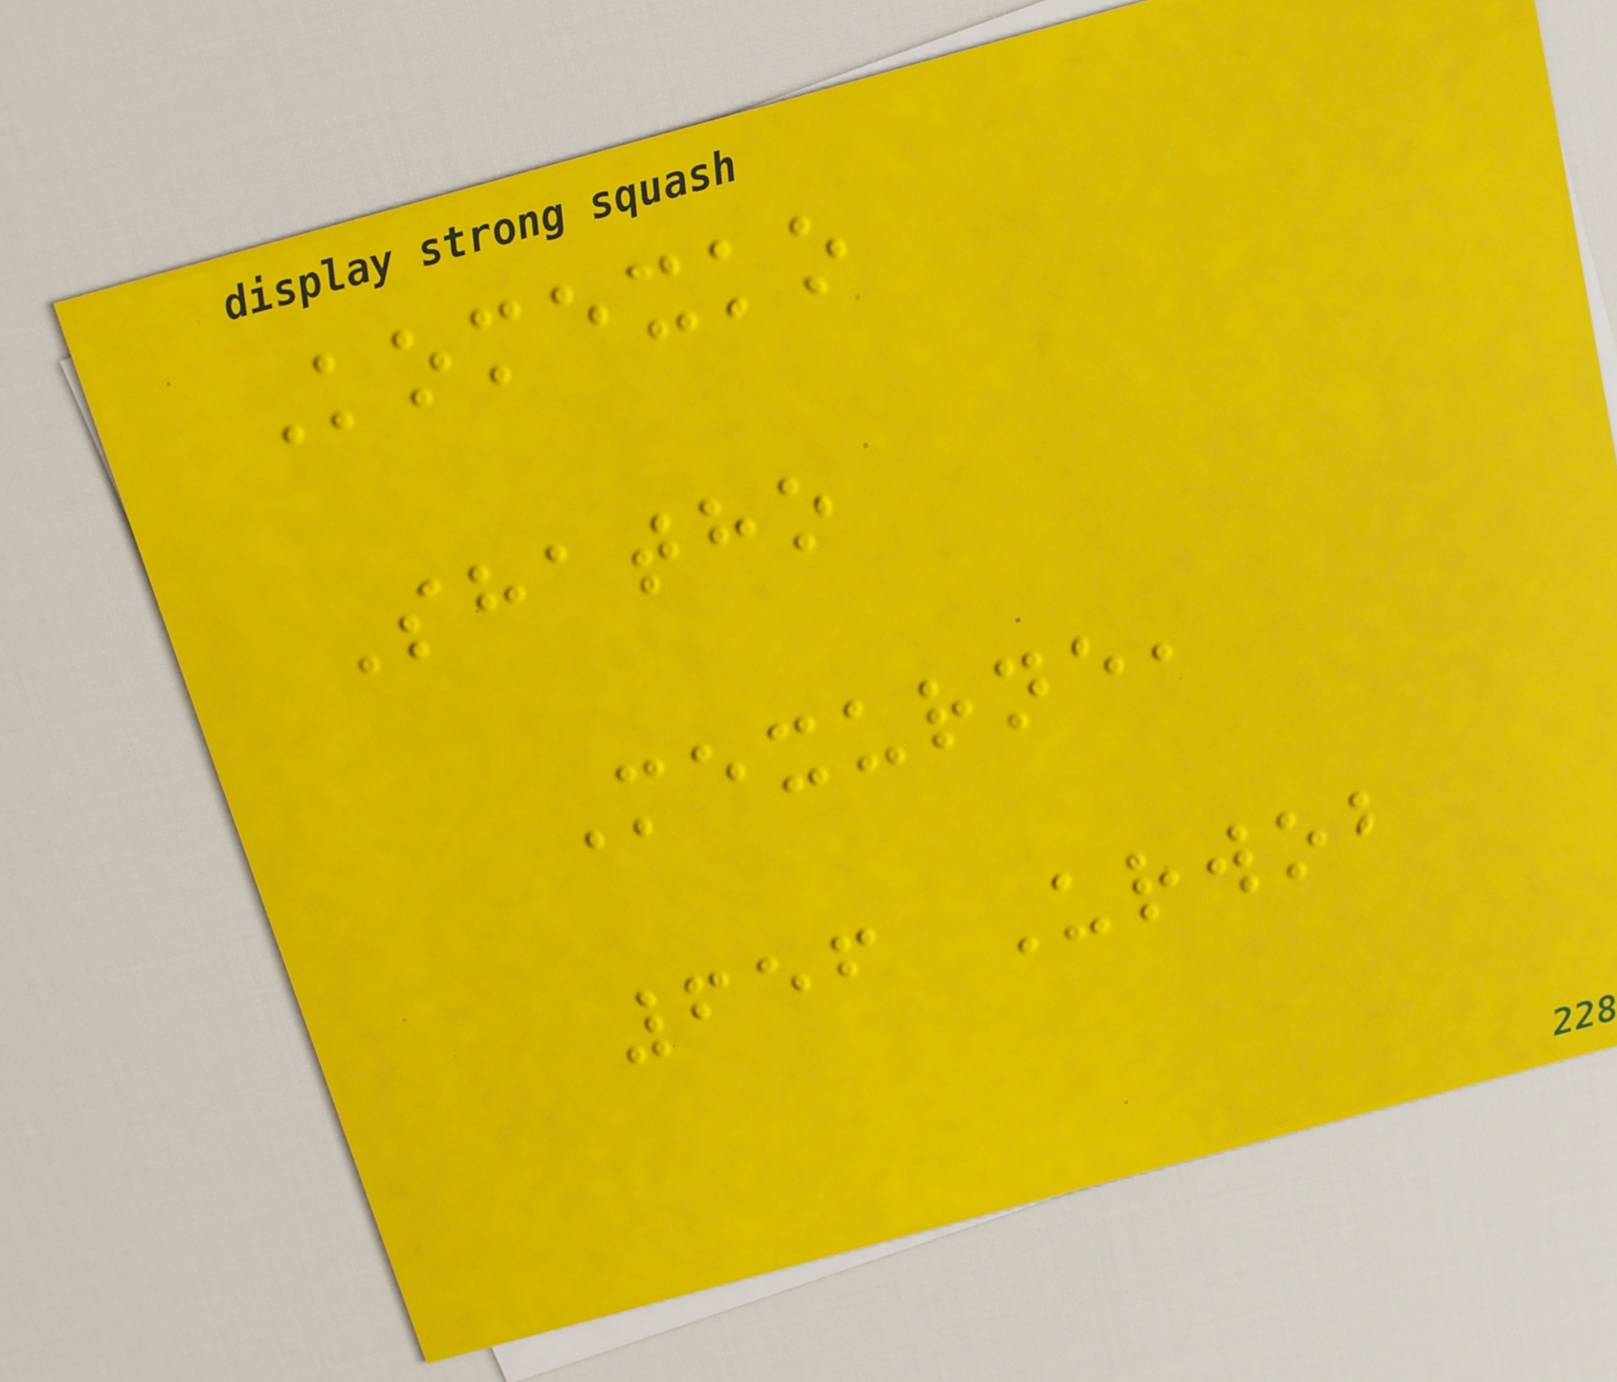Komexko
Shatho
Mexurne,
656 Urwob
